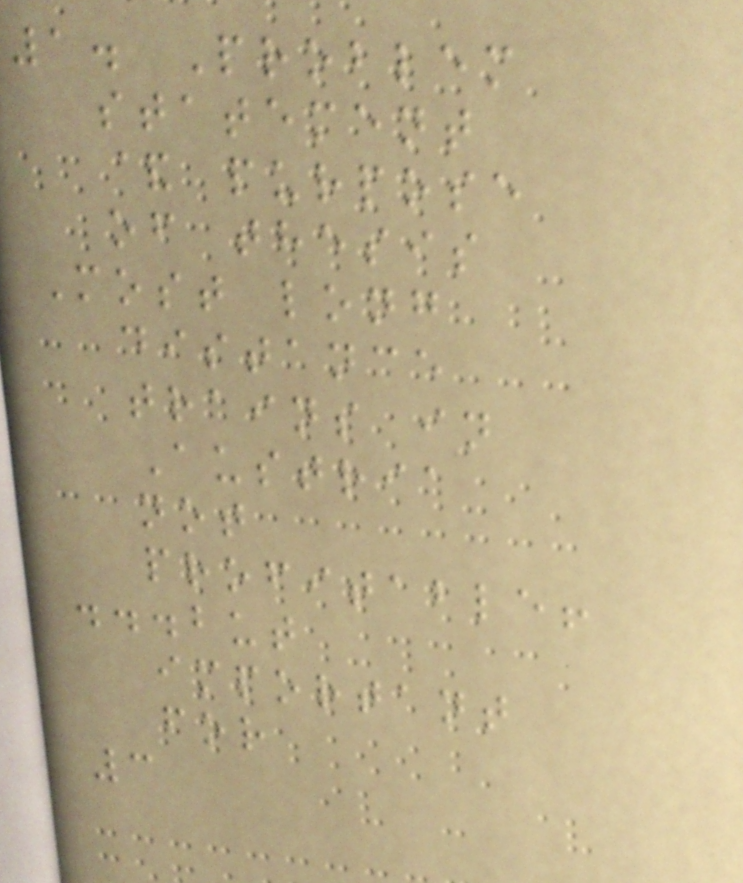1. Problem
statement
& purpose
of thesis
Most long
distance
trains in
Austria
not
profitable!
...but
important
for
3
